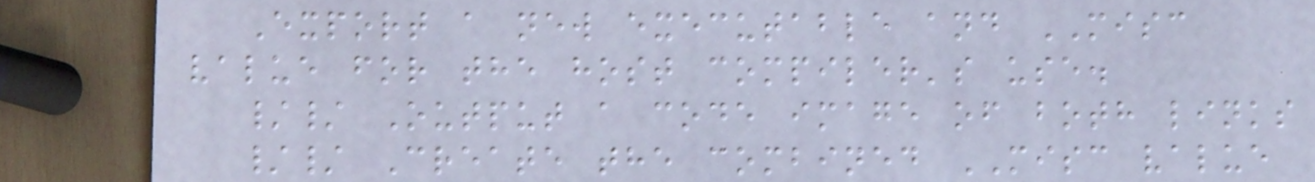Export a new executable and MISC
value for the host compiler's use.
// Output a code image of both links
// Create the combined MISC value
